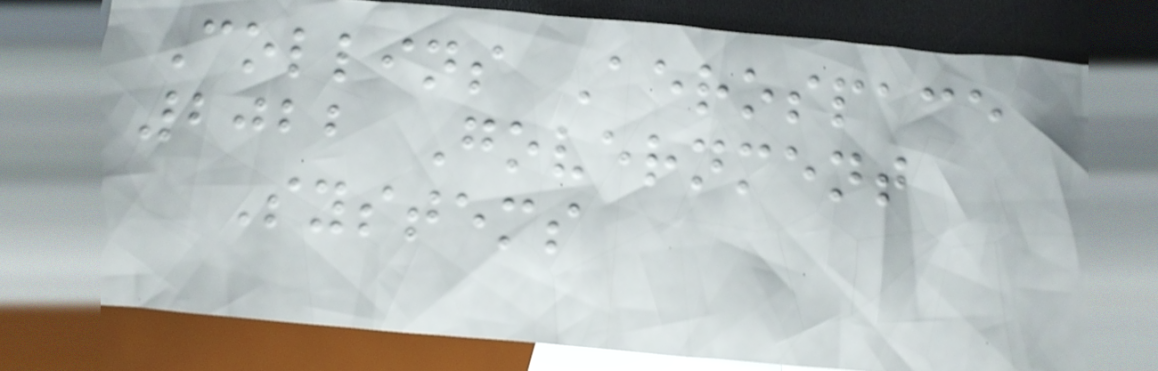Collins Aerospace
2022 Government
Systems
